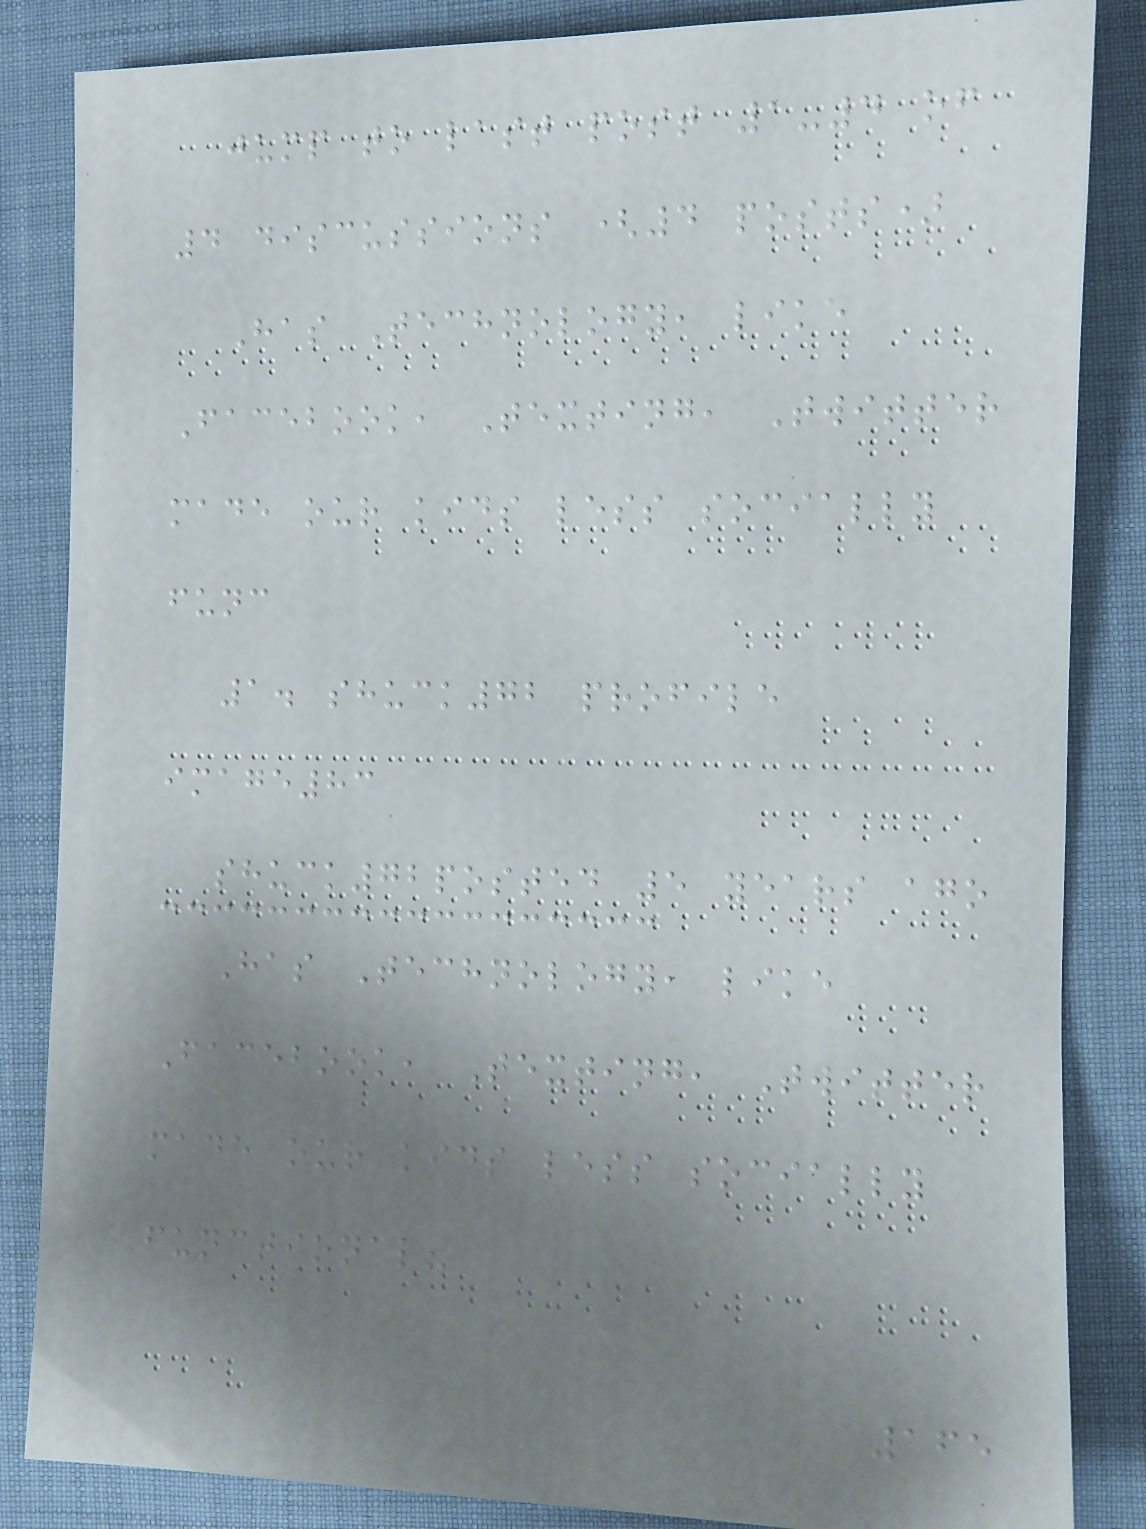jump to last post 1-4 of
4 discussions (4 posts)
Has Technology, like
Facebook, Texting, Twitter
made our kids less socially
func
1. shuck72 profile
image83
shuck72posted 5 years ago
Has Technology, like
Facebook, Texting, Twitter
made our kids less socially
functional?
165
